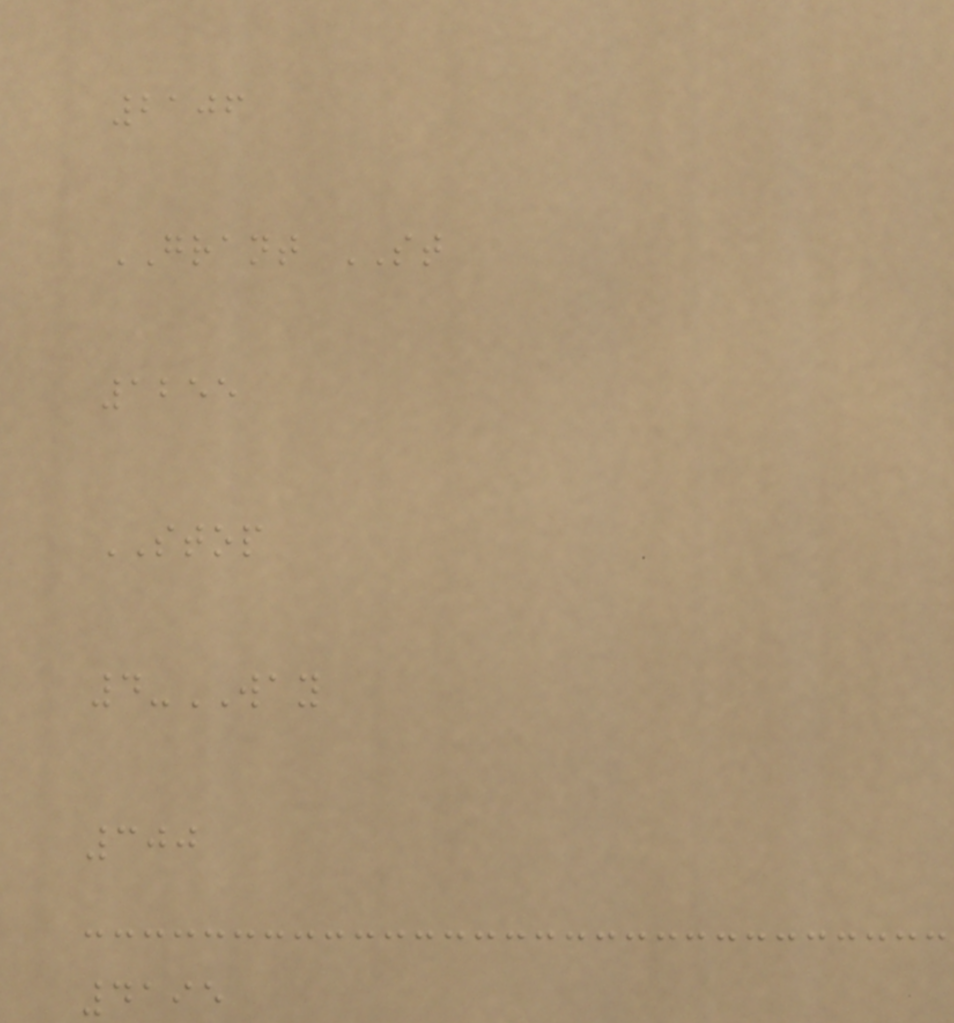2106
GRANT ST
1255
STOP
4-WAY
300
4195
